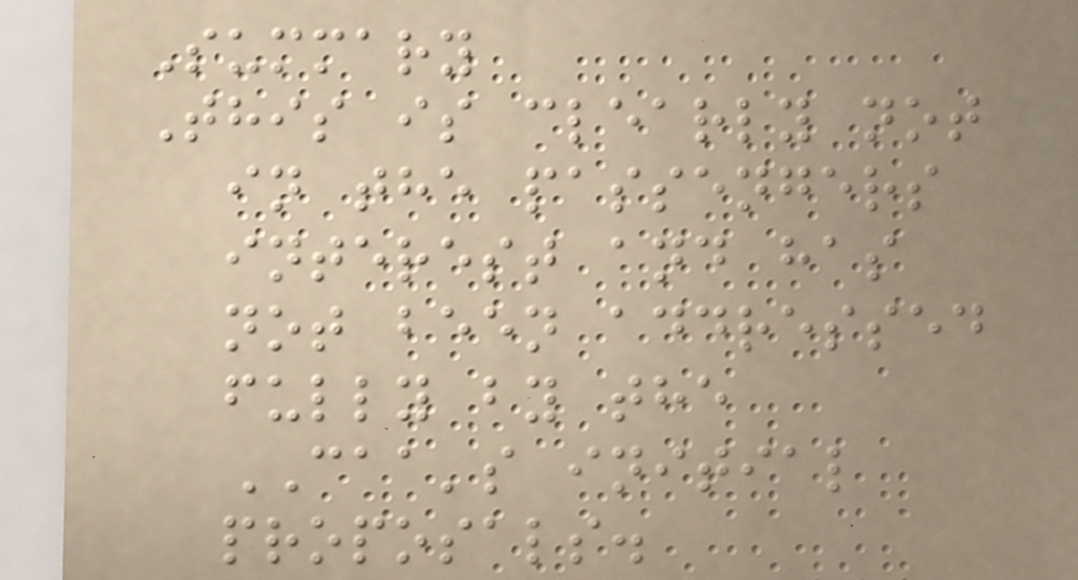Summary
This is clearly not
in the passengers
interest and has
not been addressed
fully by the
CAA's initial
proposals.
